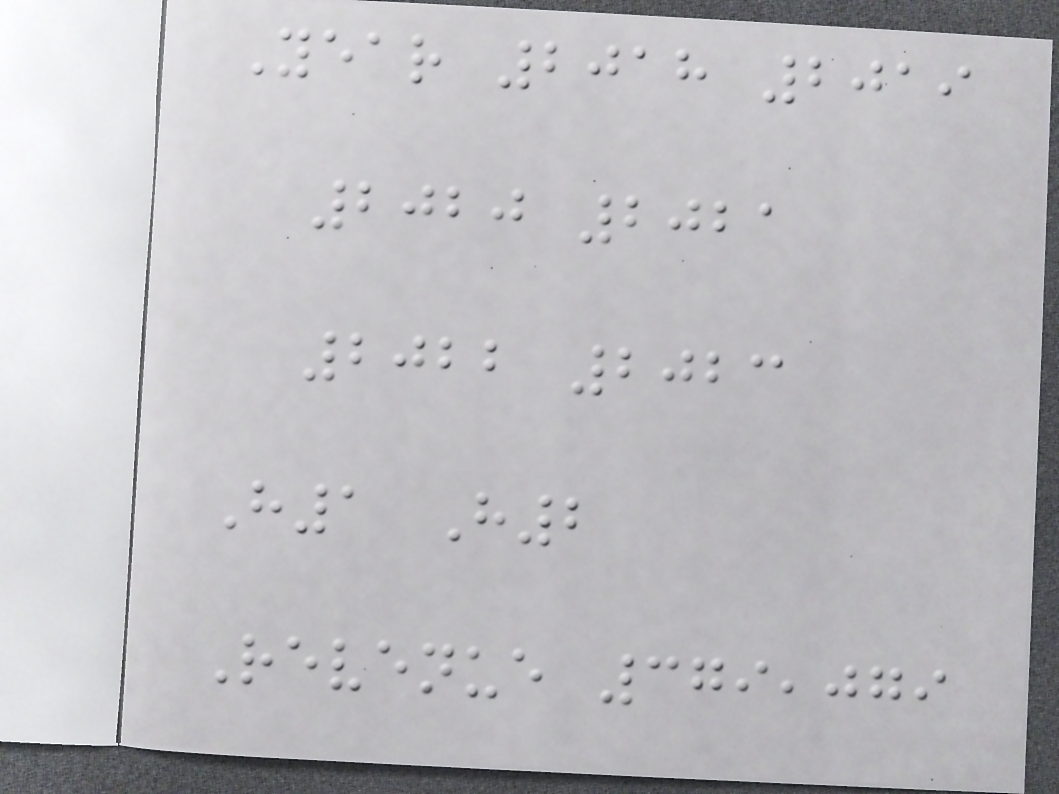Year 2018 2019
2020 2021
2022 2023
H1 H2
Revenue 379,079
